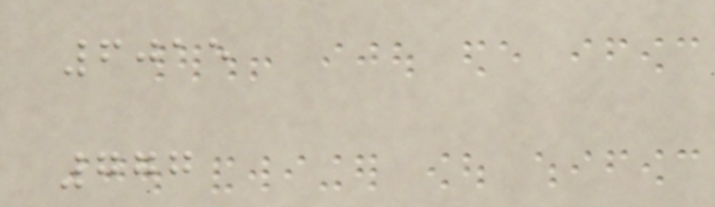6015
777
